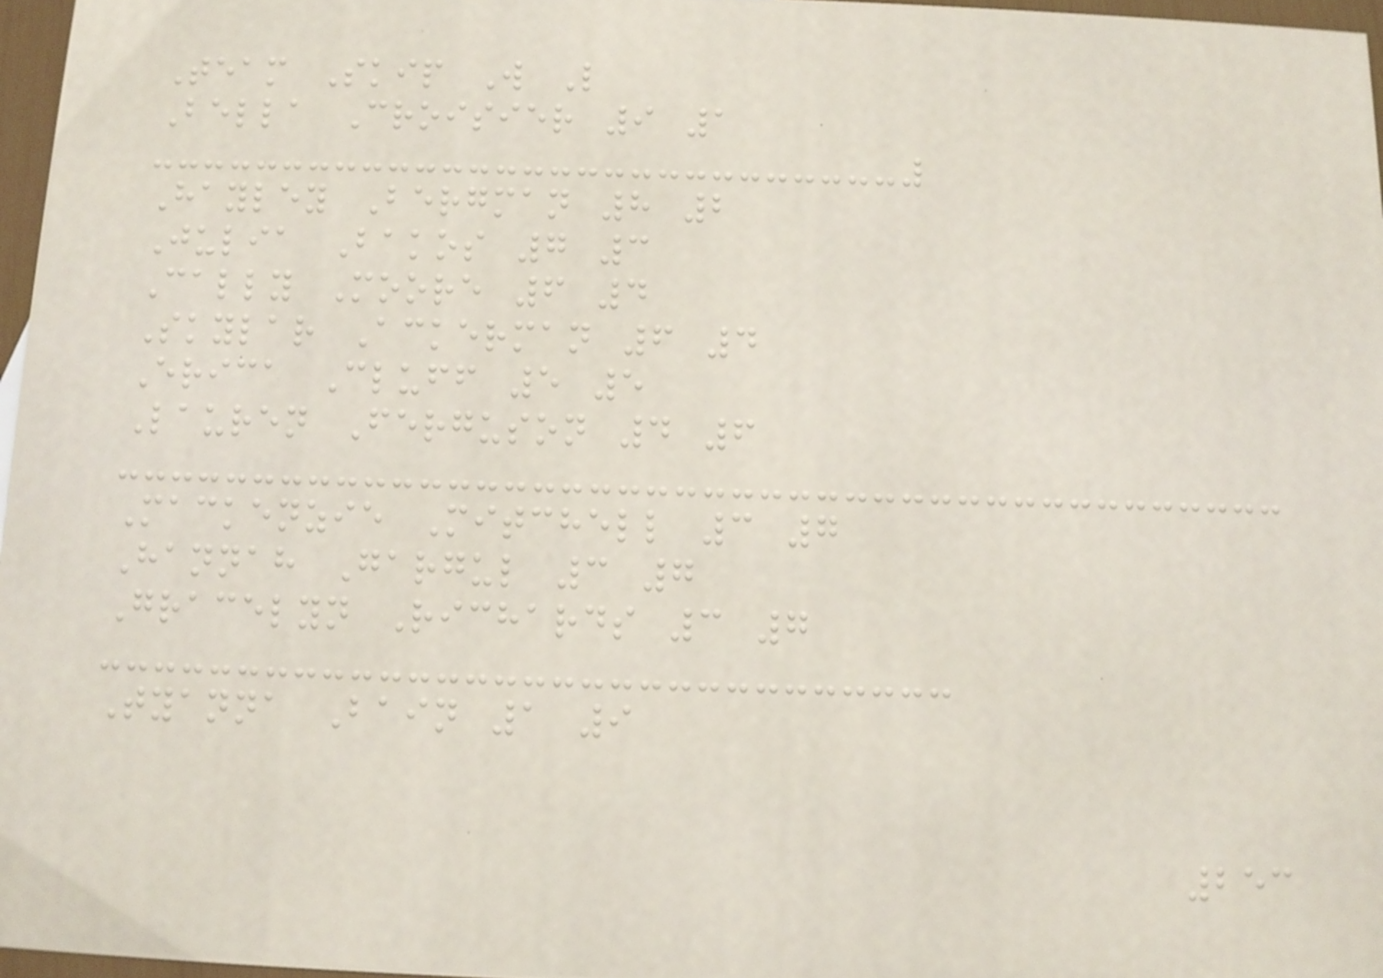Team Skip W L
Bella Croisier 9 1
Hayley Bergman 8 2
Julia Bakos 7 3
Cally Moore 6 4
Skylar Ackerman 6 4
Erica Cluff 5 5
Lauren Ferguson 4 6
Mackenzie Mitchell 3 7
Hannah Gargul 3 7
Gracelyn Richards 3 7
Tyanna Bain 1 9
253
